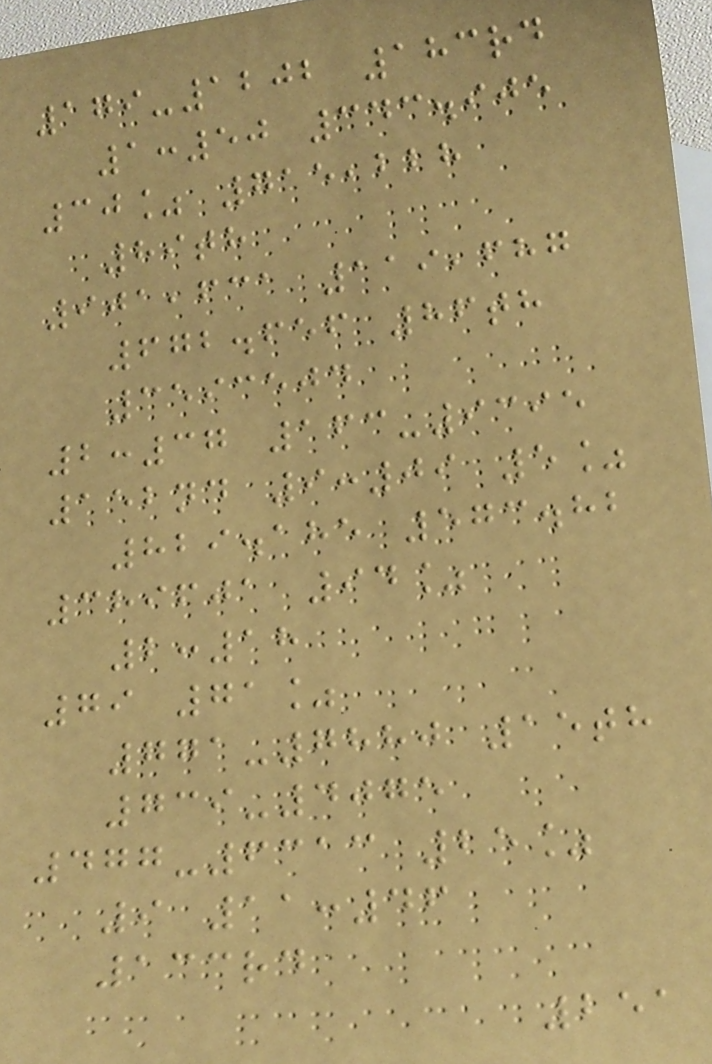179-1202 183rd
1:50 343.905
30% 715,228
89th
901,631 119,687
672.656 86th
3593504
2:37 163-9395
152nd 9:09 5%
829.185 573.82
389601 94%
2:18
79 71%
771-7880 15th
739-4075
477-6313 25%
9 11:46
133rd
251
